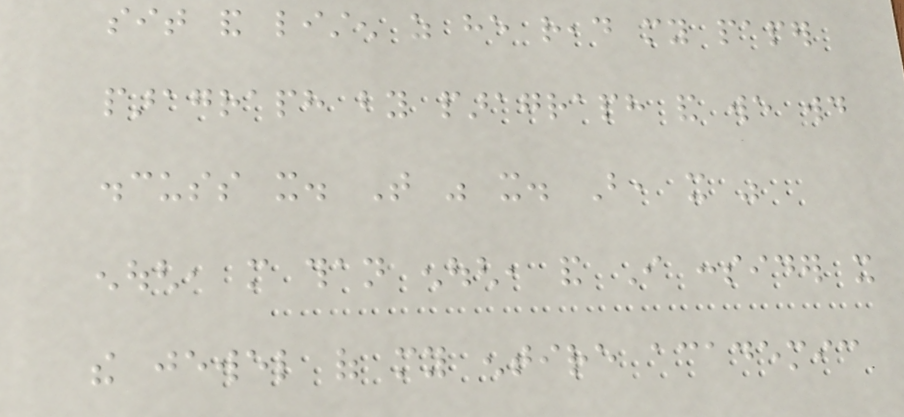sit and listen as he read my paper
paragraph by paragraph and we would
discuss it. That was it. But, it was
enough, more than enough, and I consider it
the jewel of my entire academic
